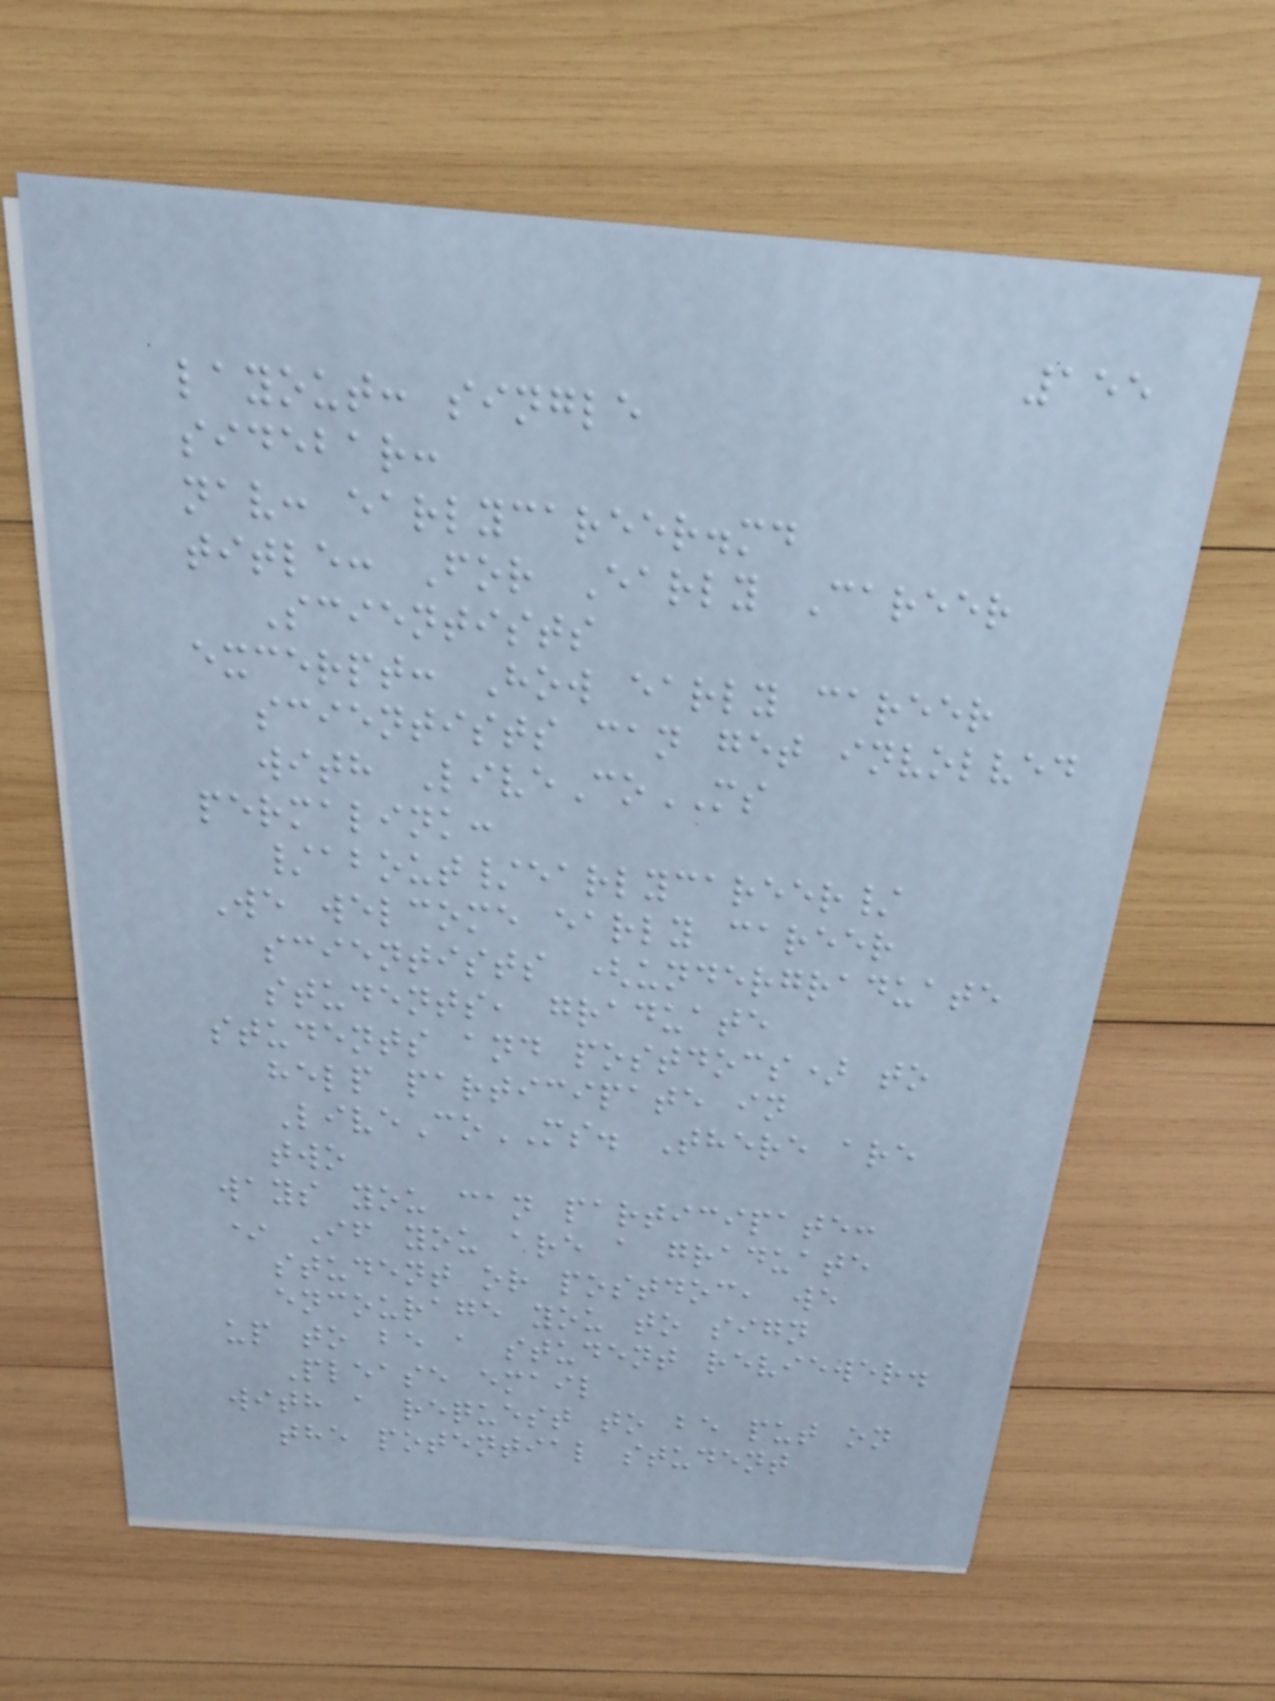155
layout: single
sidebar:
nav: earlycareer.md
title: For Early Career
Scientists
excerpt: How early career
scientists can get involved
with LiveCoMS
permalink:
/about/earlycareer/
We welcome early career
scientists (undergraduate
students, graduate
students and postdocs) to
help participate in
LiveCoMS. There are
two
ways you can participate:
* If you are a graduate
student or postdoc, we
encourage you to sign
up to be a student reviewer.
Please email
with a request to be put on
the potential student
